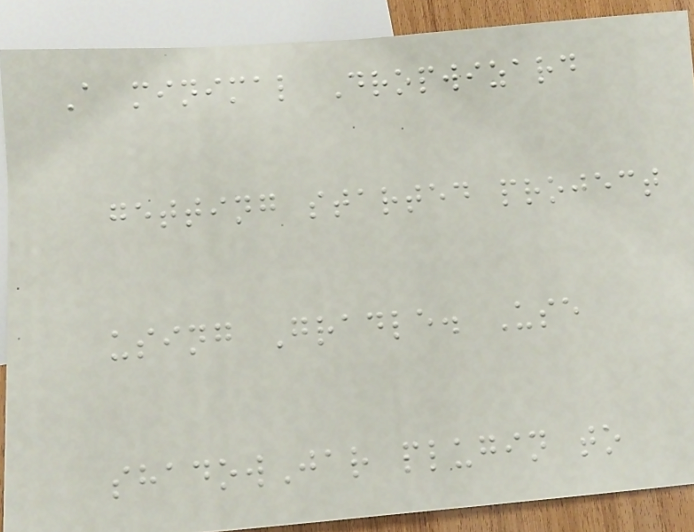A minimal Dropwizard
getting started project
using Gradle. Use
shadowJar plugin to
